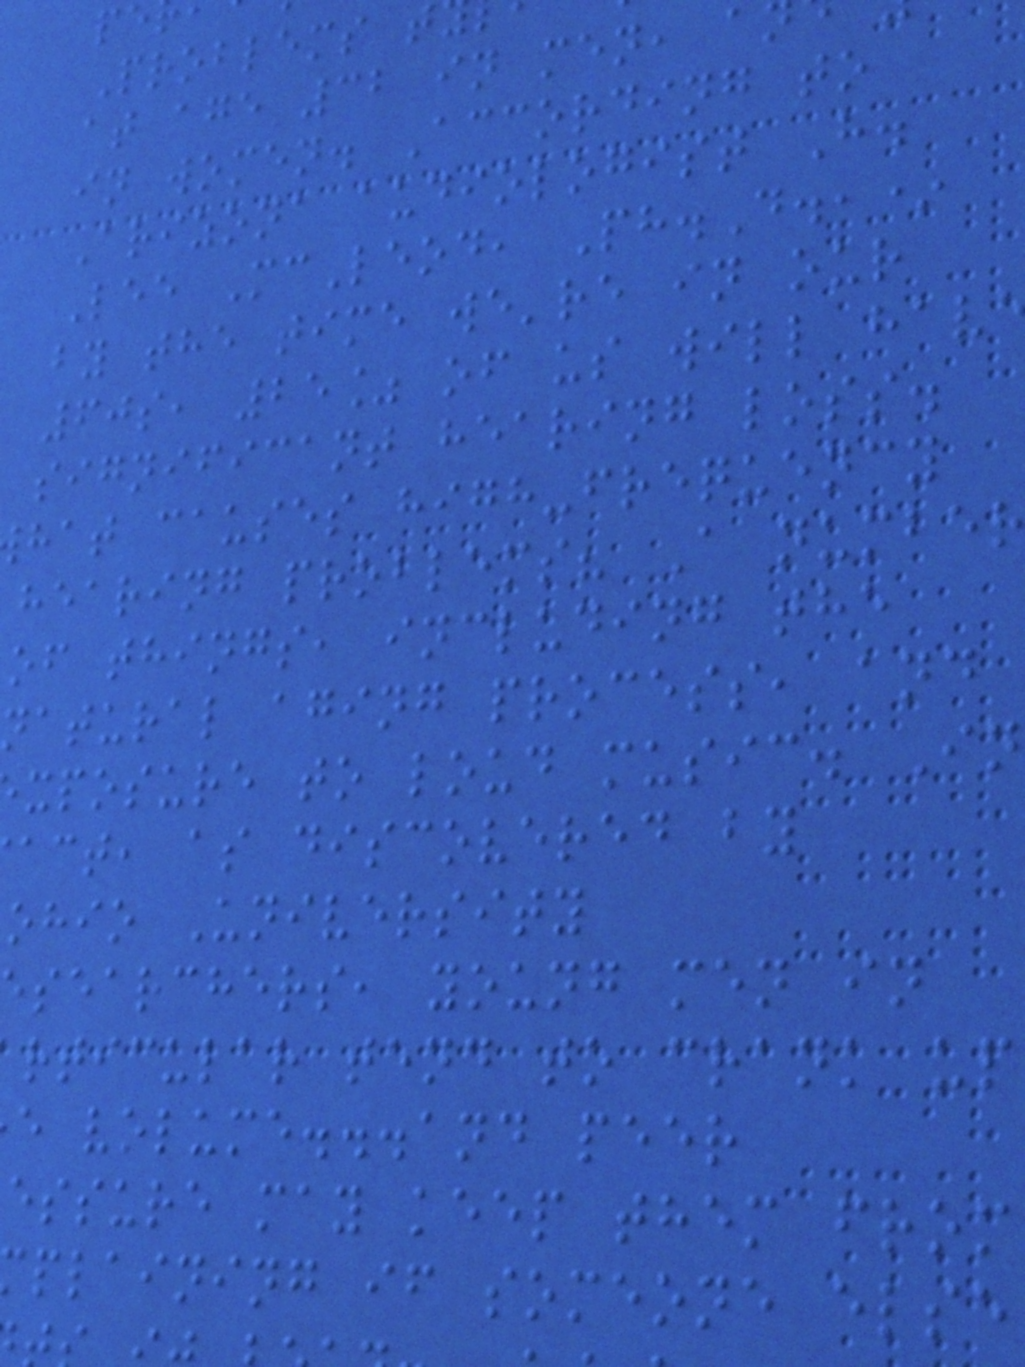Problems t
at age 32 in men, a
in women. According to
Arizona audiologist H.
Lee McLeod, Ph.D.,*
by the time we're in our
60s, 25% of us will hav
significant hearing loss.
hat causes high-frequency
hearing problems? A number
of things, including the
natural aging process, and
xposure to loud music. In
act, as discovered by
ohio University
searchers, young men in
rticular tend to crank up
e volume...and peer
essure may keep them from
plaining if someone else
